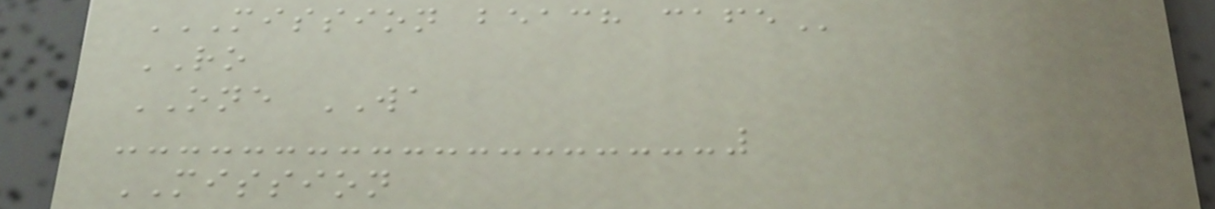MISSION BEACH CAFE
RO
ONE WA
MISSION
